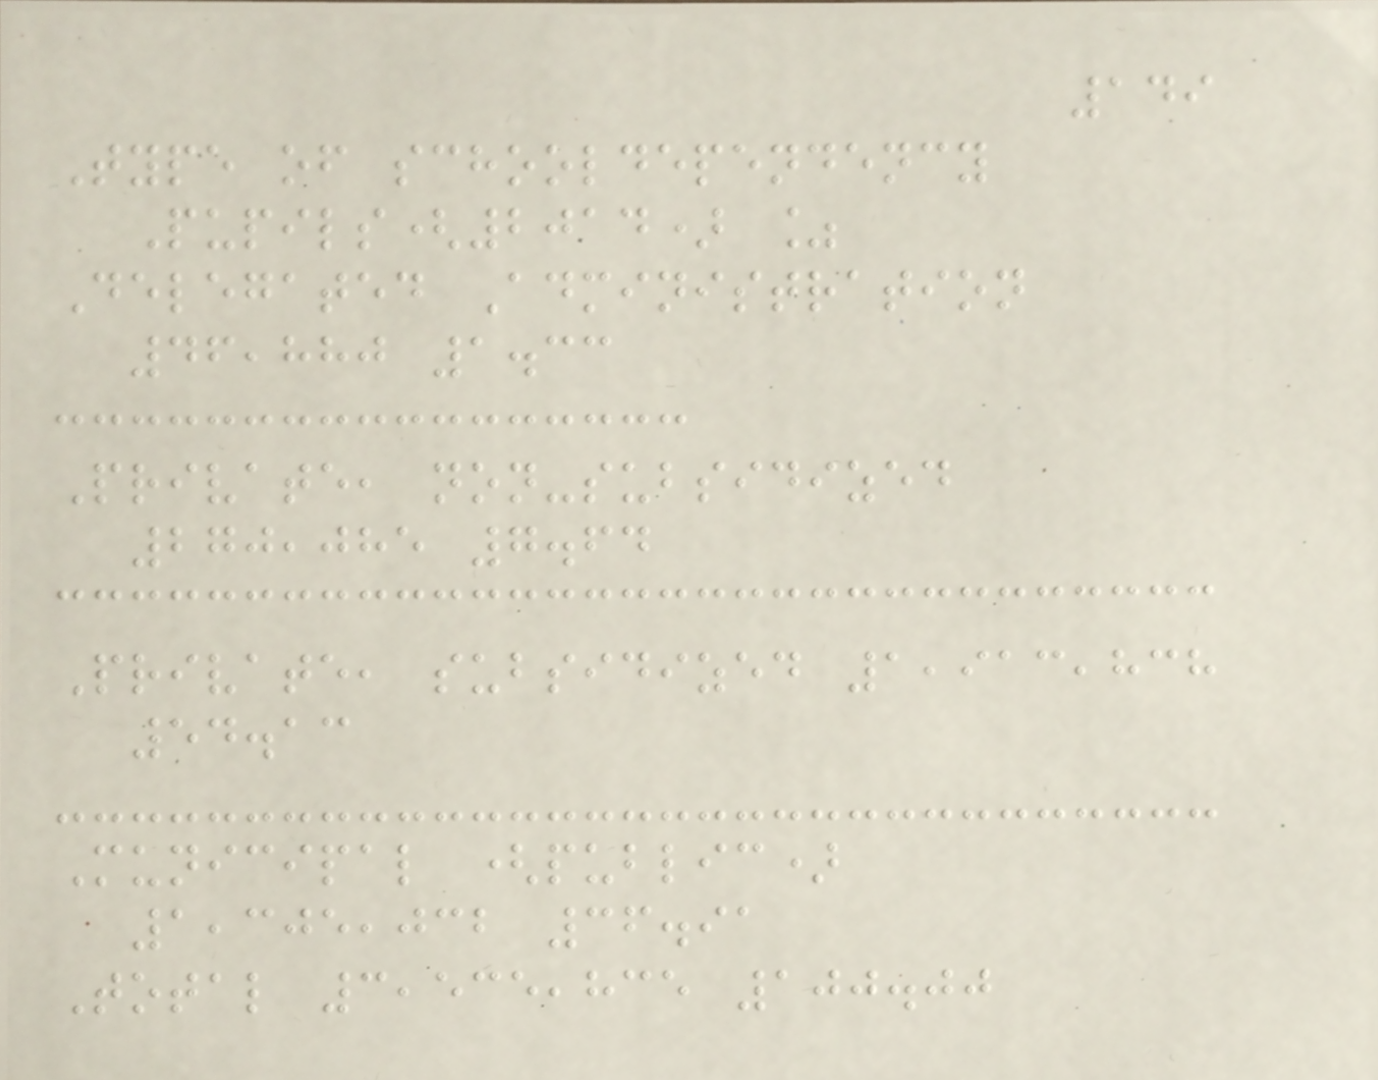149
Type of schooldependency
Pupils(2014) %
Delegated Administration
46,880 1.33
Private, non-subsidized
270,085 7.64
Private, subsidized 1,913,838
54.13
Municipal (public)
1,305,032 36.91
Total 3,535,835 100.00
